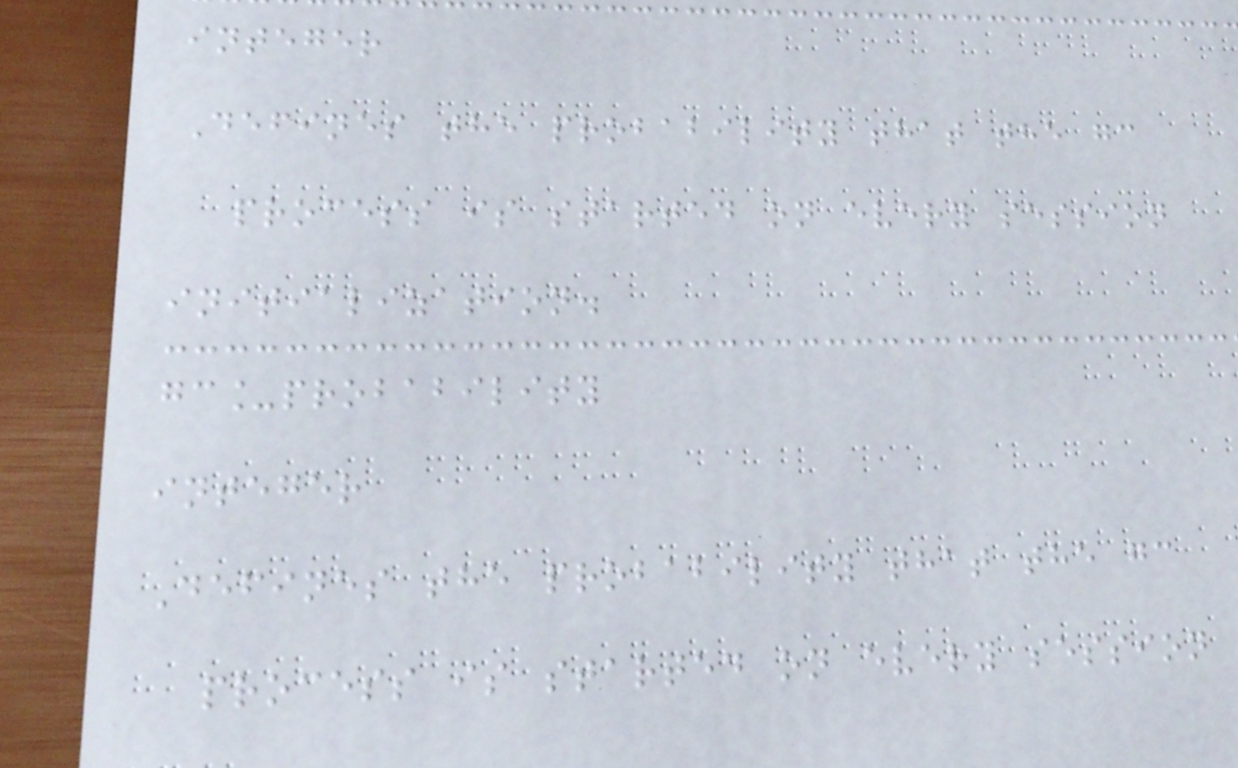integer
Defines the probability that the gc
process is started on every session
initialization.
gc_probability
integer
Defines the probability that the gc
process is started on every session
